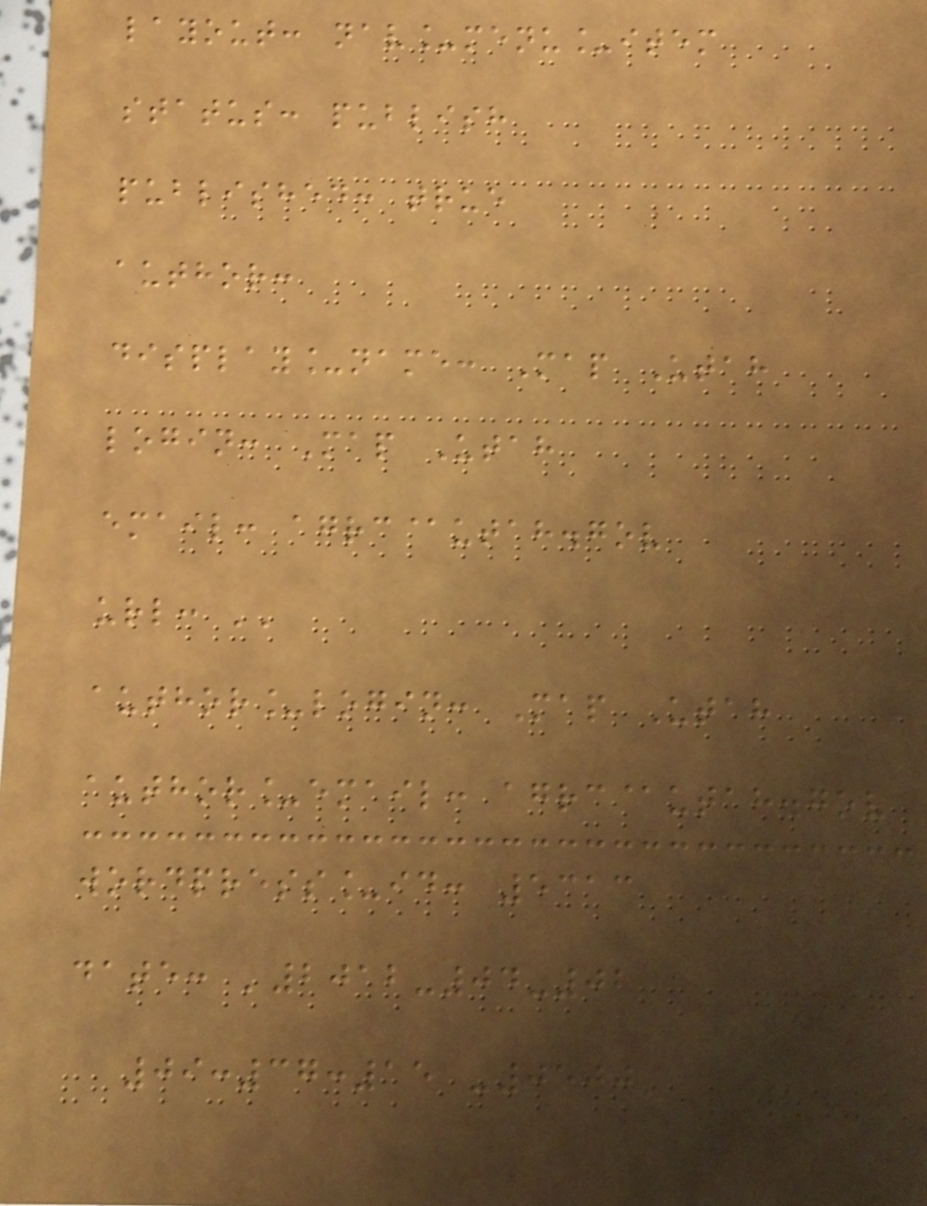layout: nav_menu_item
status: publish
published: true
author:
display_name: Map Utah
login: Map Utah
email: agrc@utah.gov
url: ''
author_login: Map Utah
author_email: agrc@utah.gov
wordpress_id: 5313
date: '2012-04-02
09:37:15 -0500'
